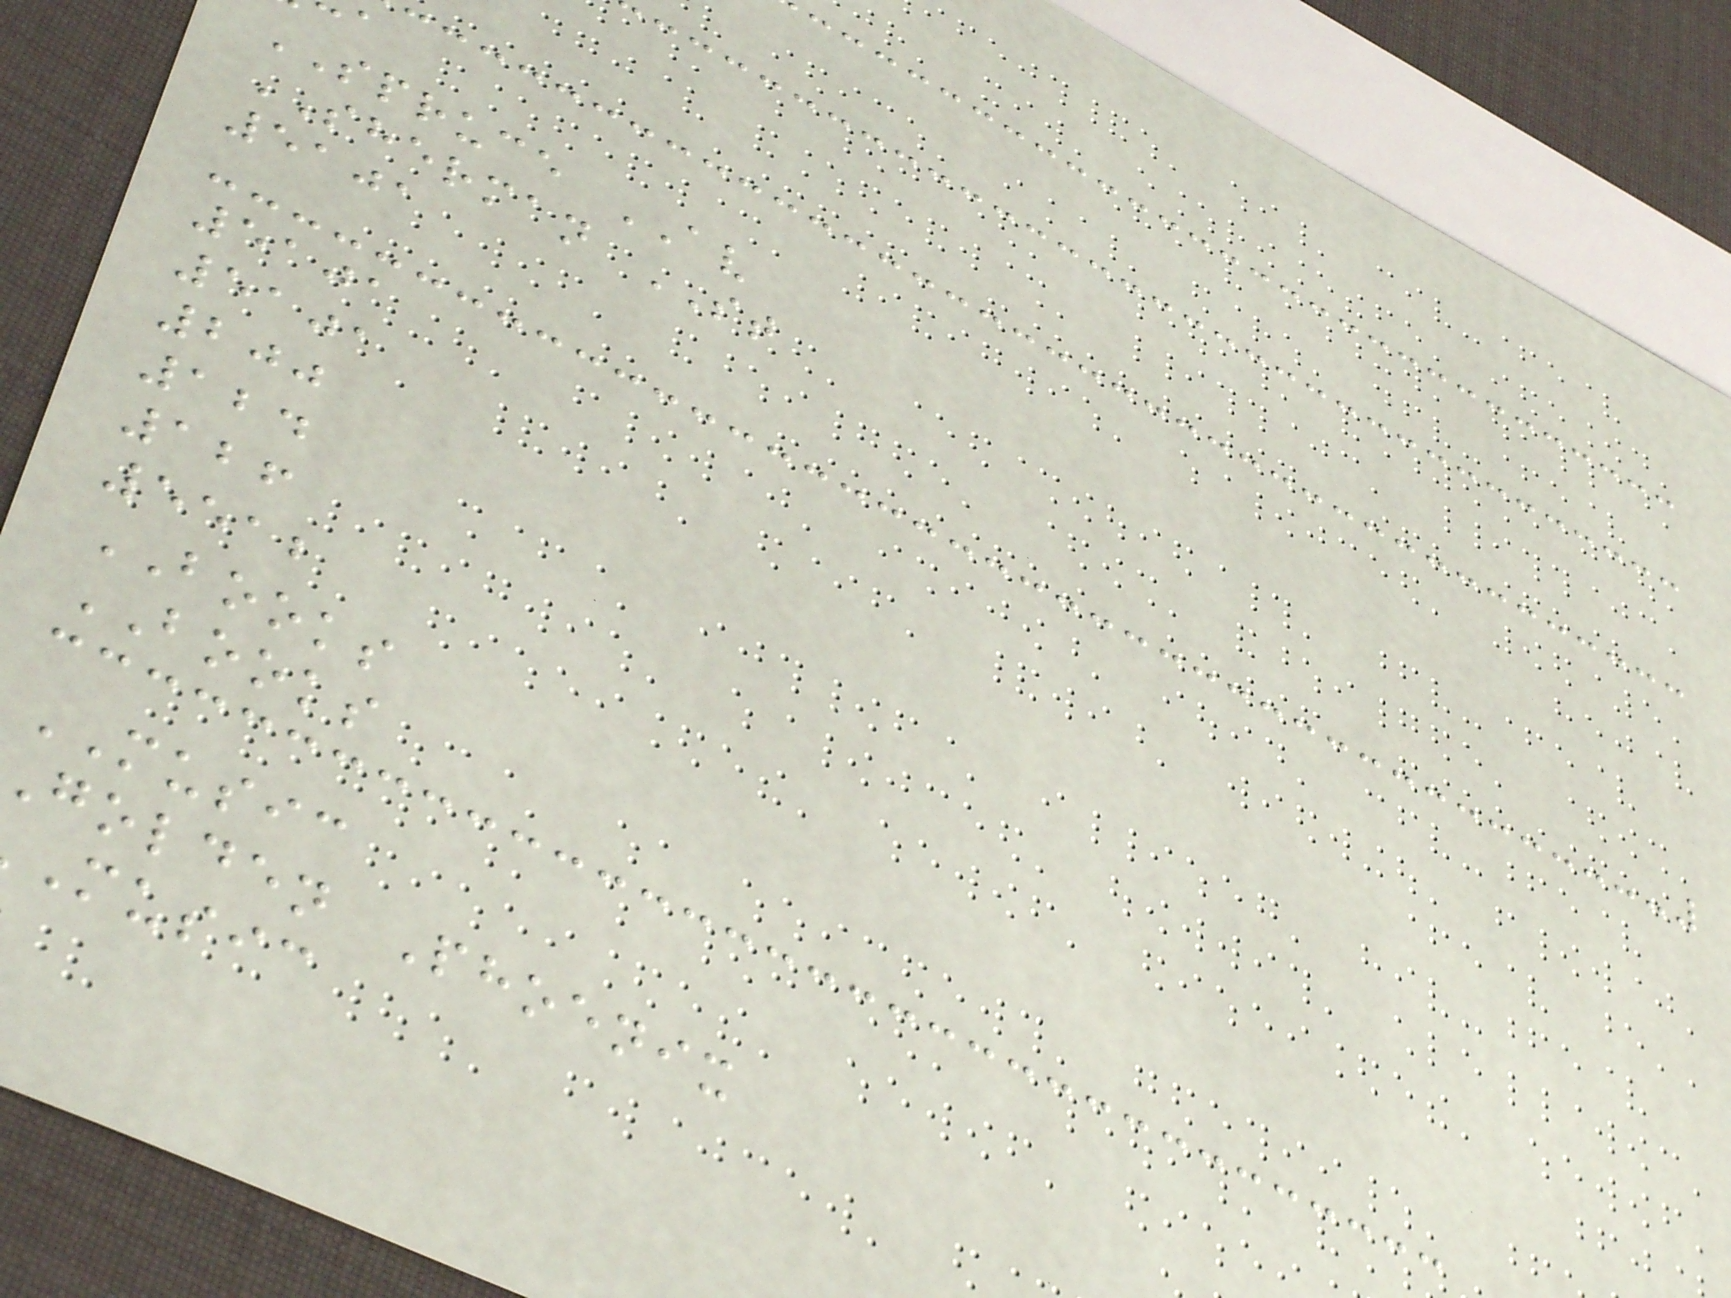SPRUCE AV
SHERMAN ST
5101
5101
5101
200
124
126
5512
BOOKS
BOOKS
MUSIC
golden Phoenix
music
